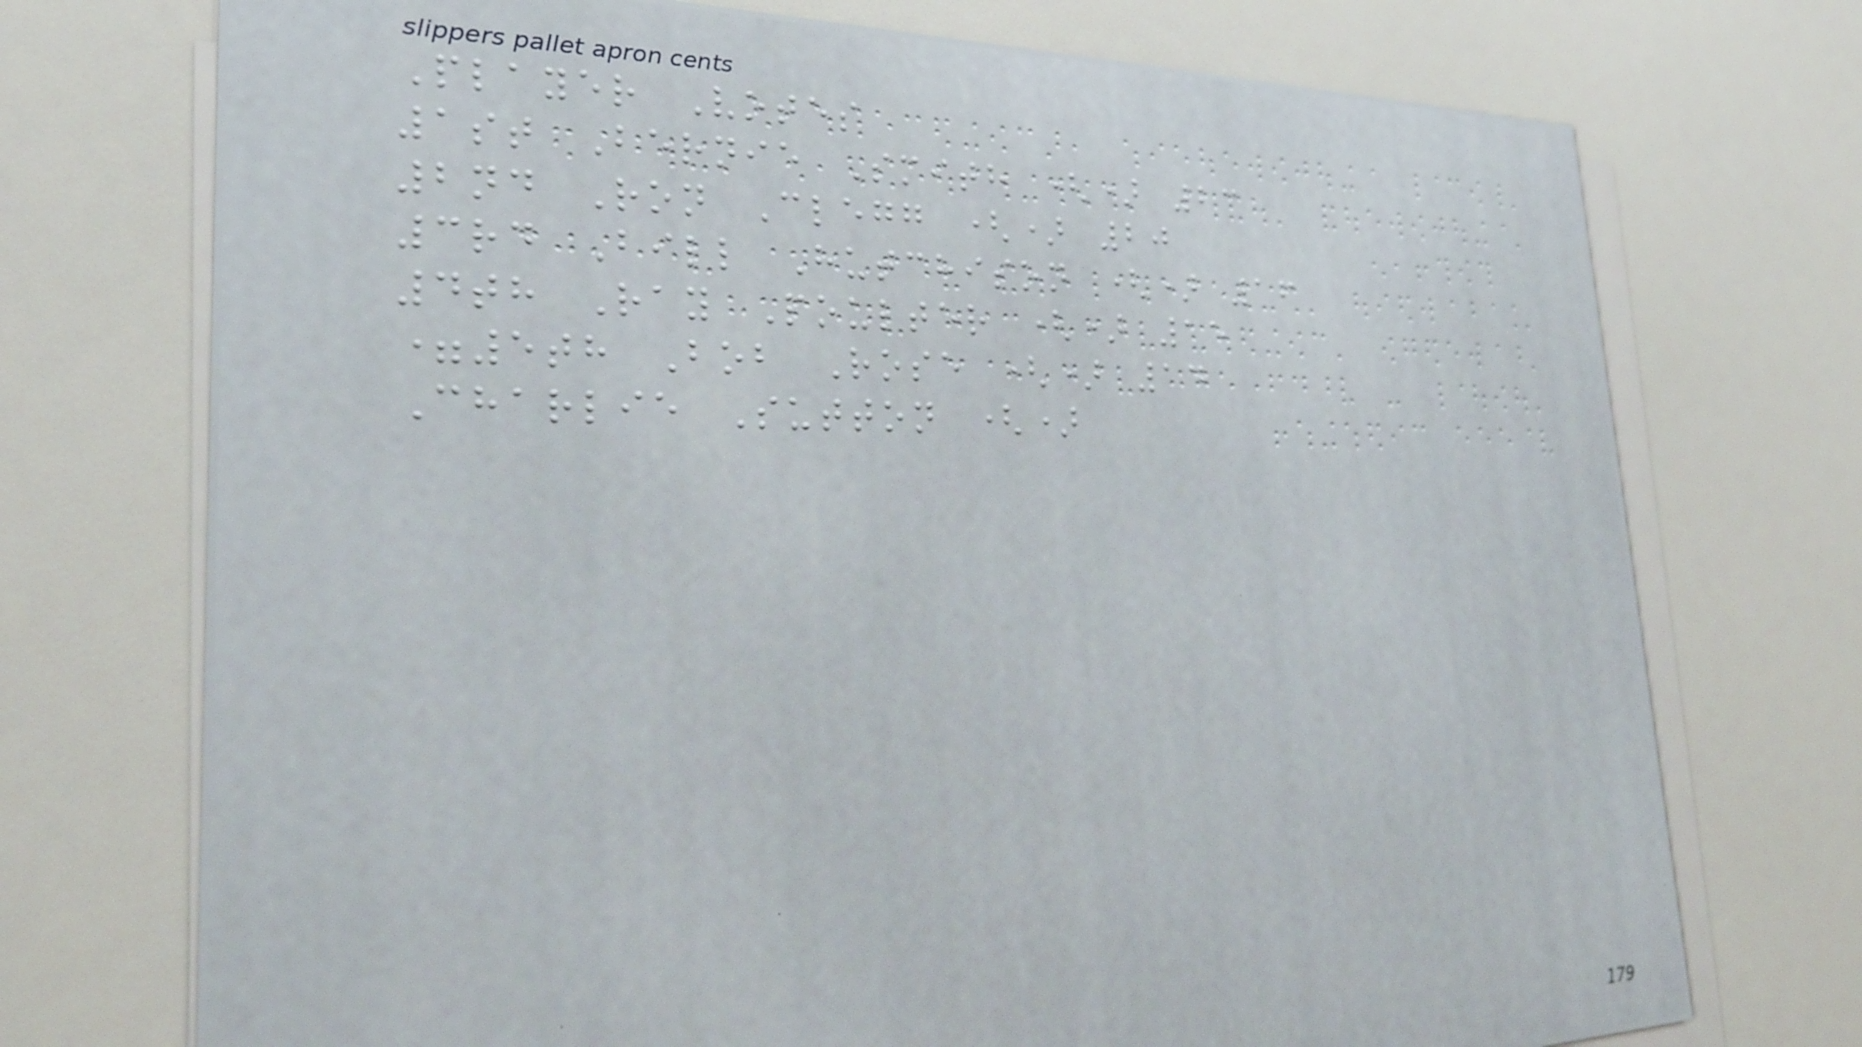Player Votes
1st Bernie Smith () 23
2nd Ron Clegg () 20
3rd Bill Hutchison () 16
4th Ray Poulter () 15
=5th Bob Rose () 14
Charlie Sutton ()
